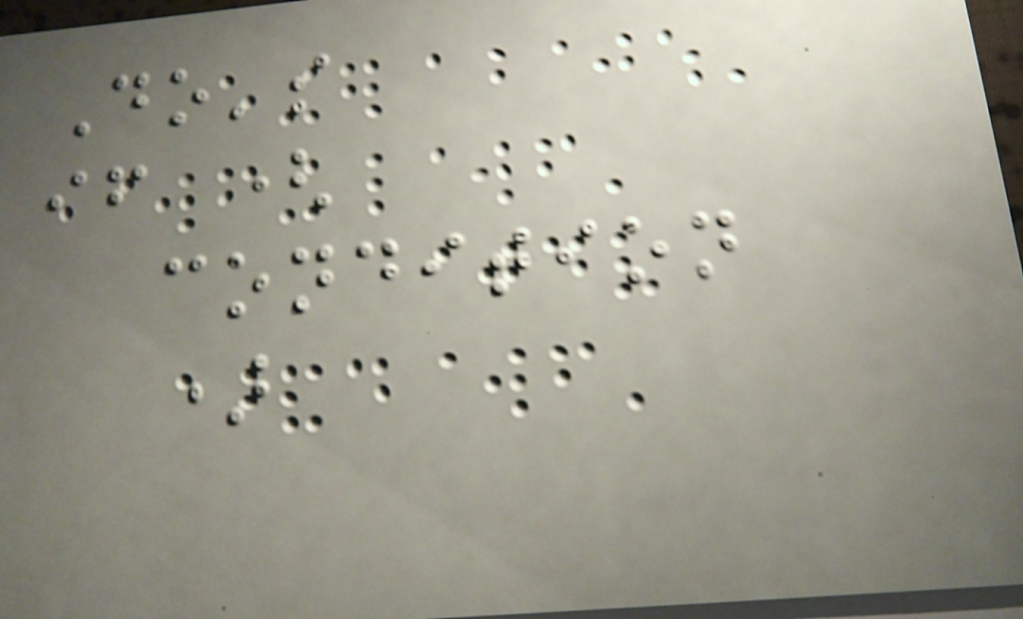Do's
if (
condition
)
